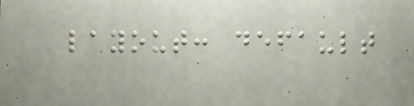layout: default
